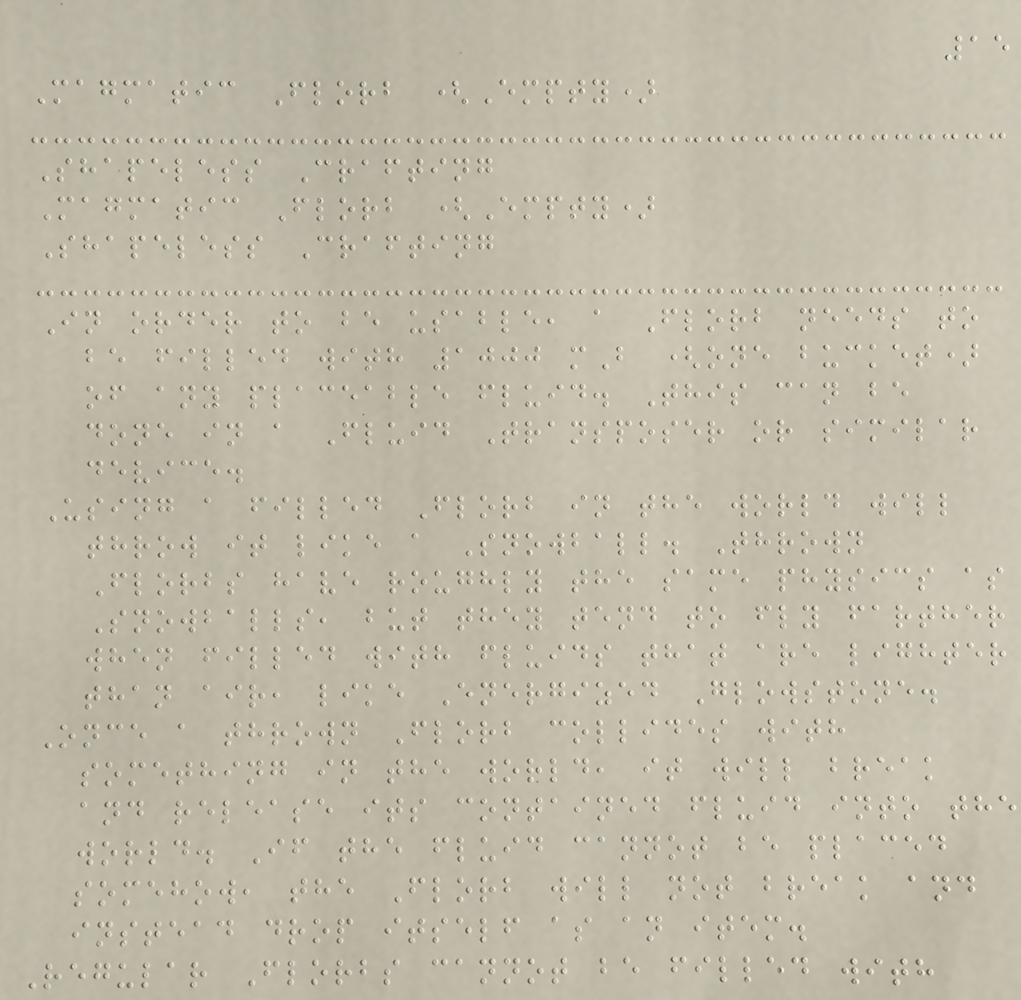15
Magmatic Florb (Empty)
Shapeless Crafting
Magmatic Florb (Empty)
Shapeless Crafting
In order to be usable, a Florb needs to
be filled with 1000 mB (one bucket)
of any placeable fluid. This can be
done in a Fluid Transposer or similar
device.
Using a filled Florb in the world will
throw it like a Snowball. Thrown
Florbs have roughly the same physics as
Snowballs, but they tend to fly farther
when filled with fluids that are lighter
than air, like Energized Glowstone.
Once a thrown Florb collides with
something in the world, it will break
and release its contained fluid into the
world. If the fluid cannot be placed
somehow, the Florb will not break and
instead drop itself as an item.
Regular Florbs cannot be filled with
